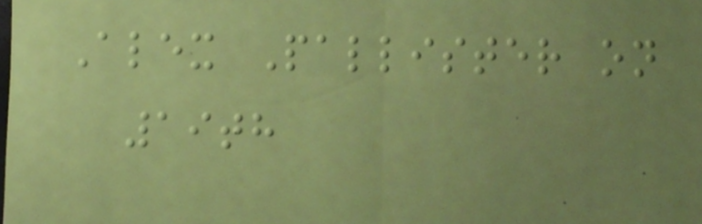Alex Pallister on
19th
